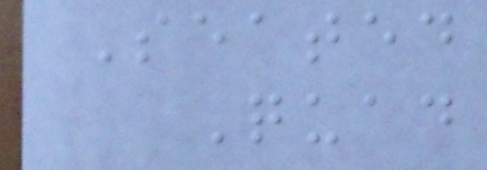Seated
Quad
